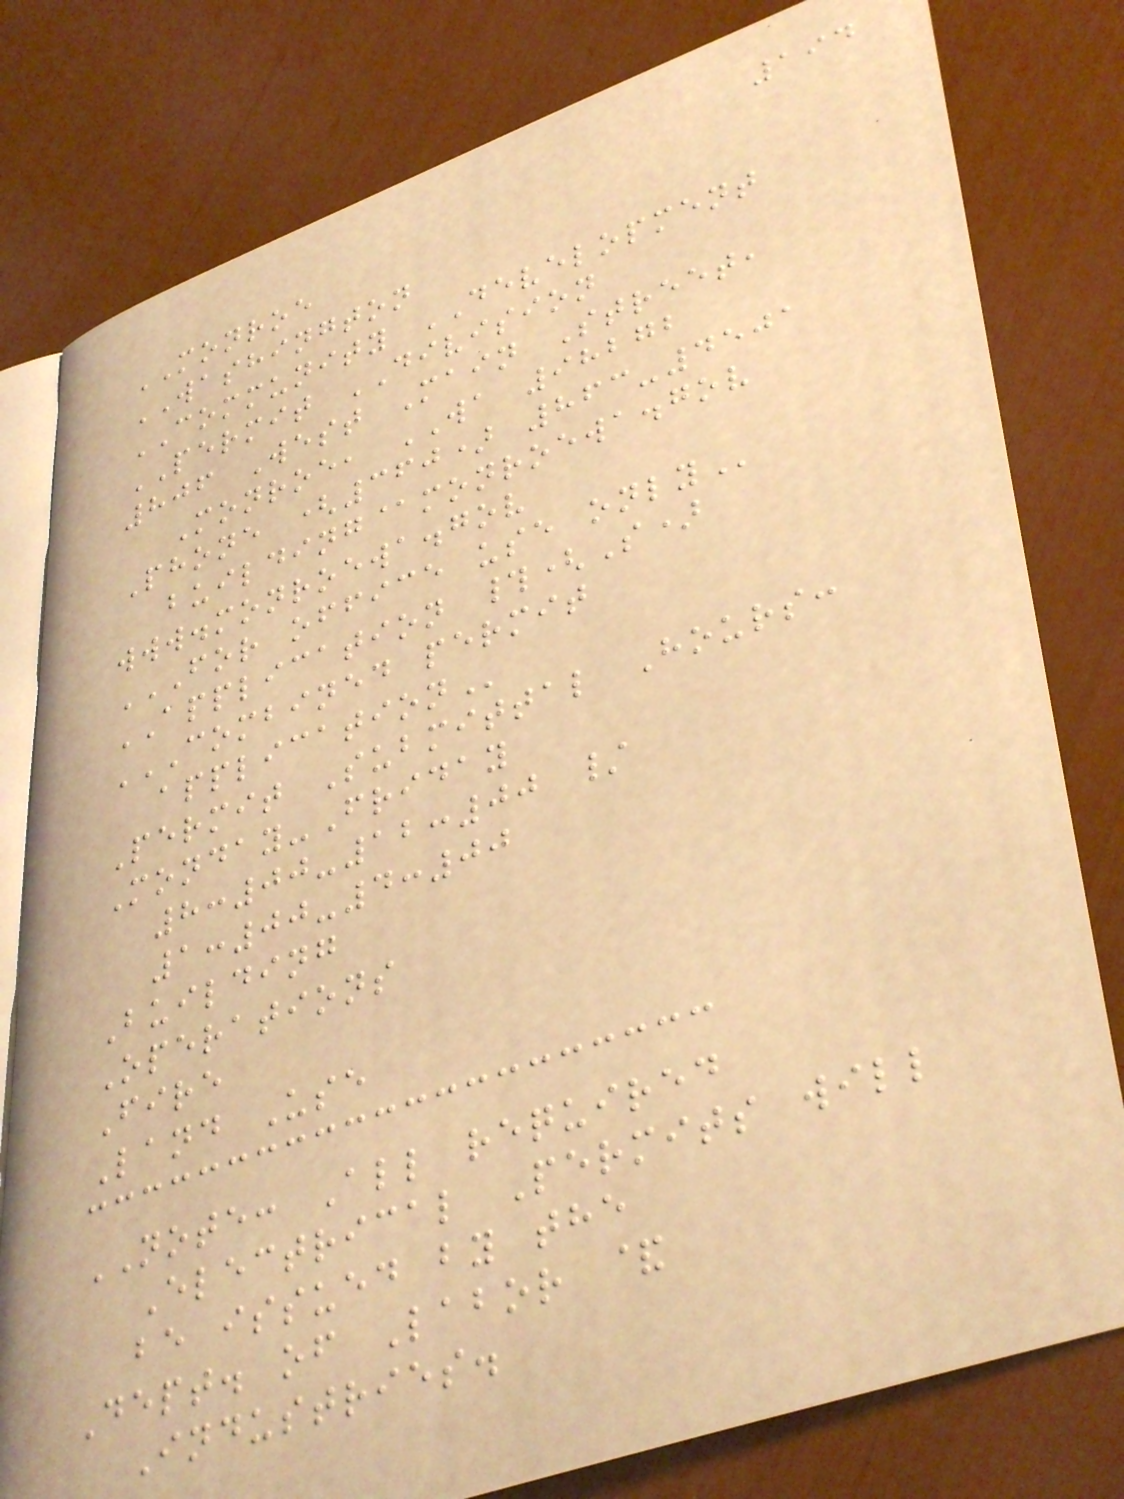194
MONROE
WASHINGTON
COMMUNITY DEVELOPMENT
PERMIT DIVISION
806 West Main Street,
Monroe, WA 98272
Phone (360) 863-4501
building@monroewa.gov
www.monroewa.gov
FOR OFFICE USE ONLY
APPLICATION #(S)
COMBINED PERMIT
APPLICATION
Permit Submittal Hours:
Monday-Friday
8:00-12:00 /
1:00-4:00
Building
Operations
Fire
Land Use
NOTE: All required
Electrical Permits will
be issued by the
Dept. of Labor &
Industries.
